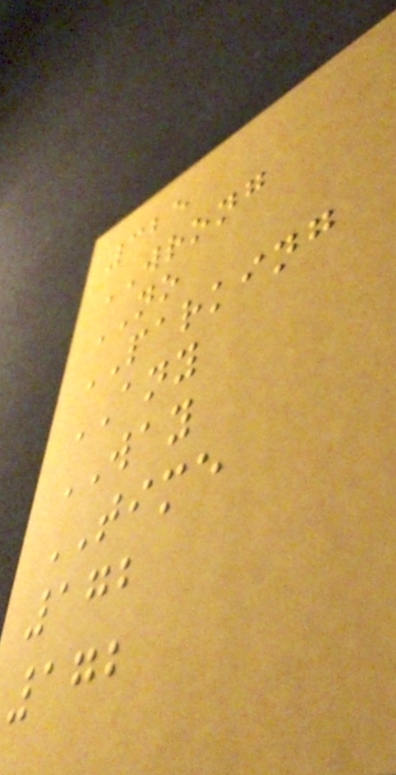325
WRONG
NO
PARKING
ANY
WAY
TIME
172
172
